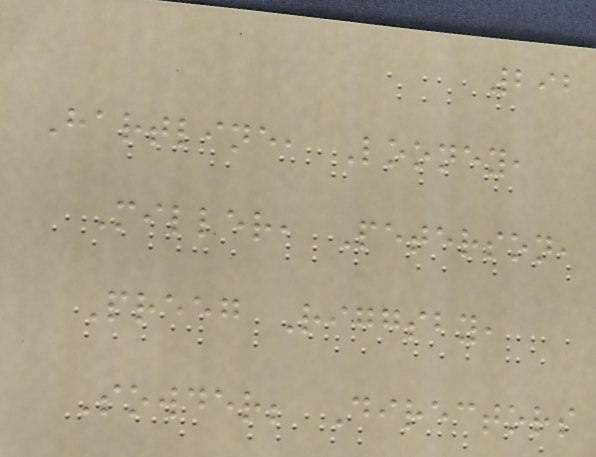292
Hartline, Looney,
Miller, Peterson,
Preeg Riggsby,
Sowder; Directors
